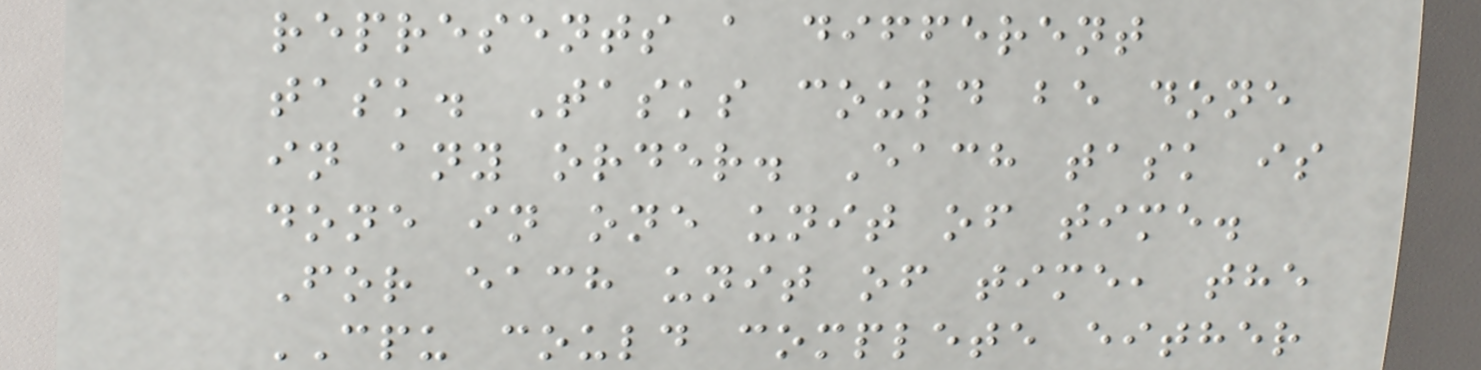represents a different
task. Tasks could be done
in any order. Each task is
done in one unit of time.
For each unit of time, the
CPU could complete either
